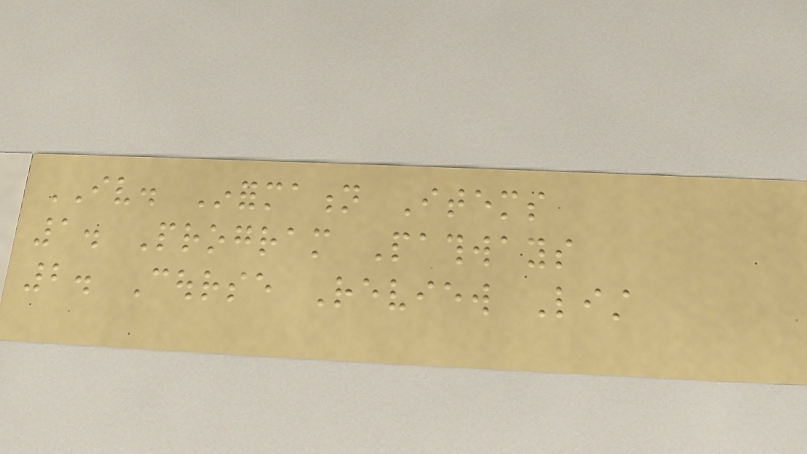IV. Information Items
1. Program Pathways
2. Course Review List
